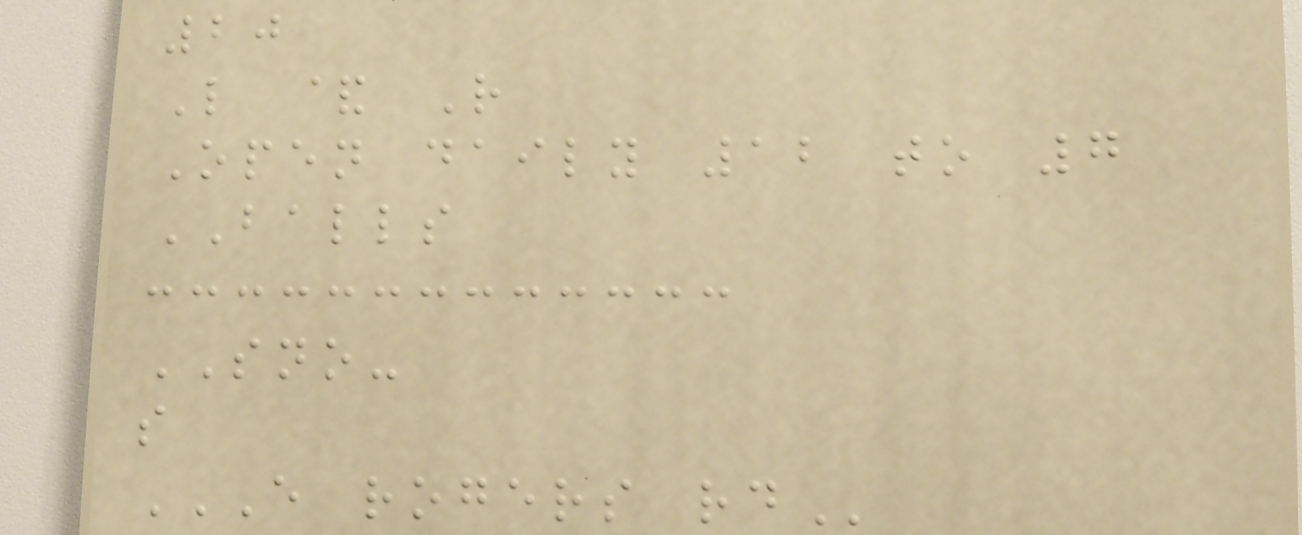20
L & R
Open daily 12 to 7
BALLS
SNO-
s
E ROGERS RD
